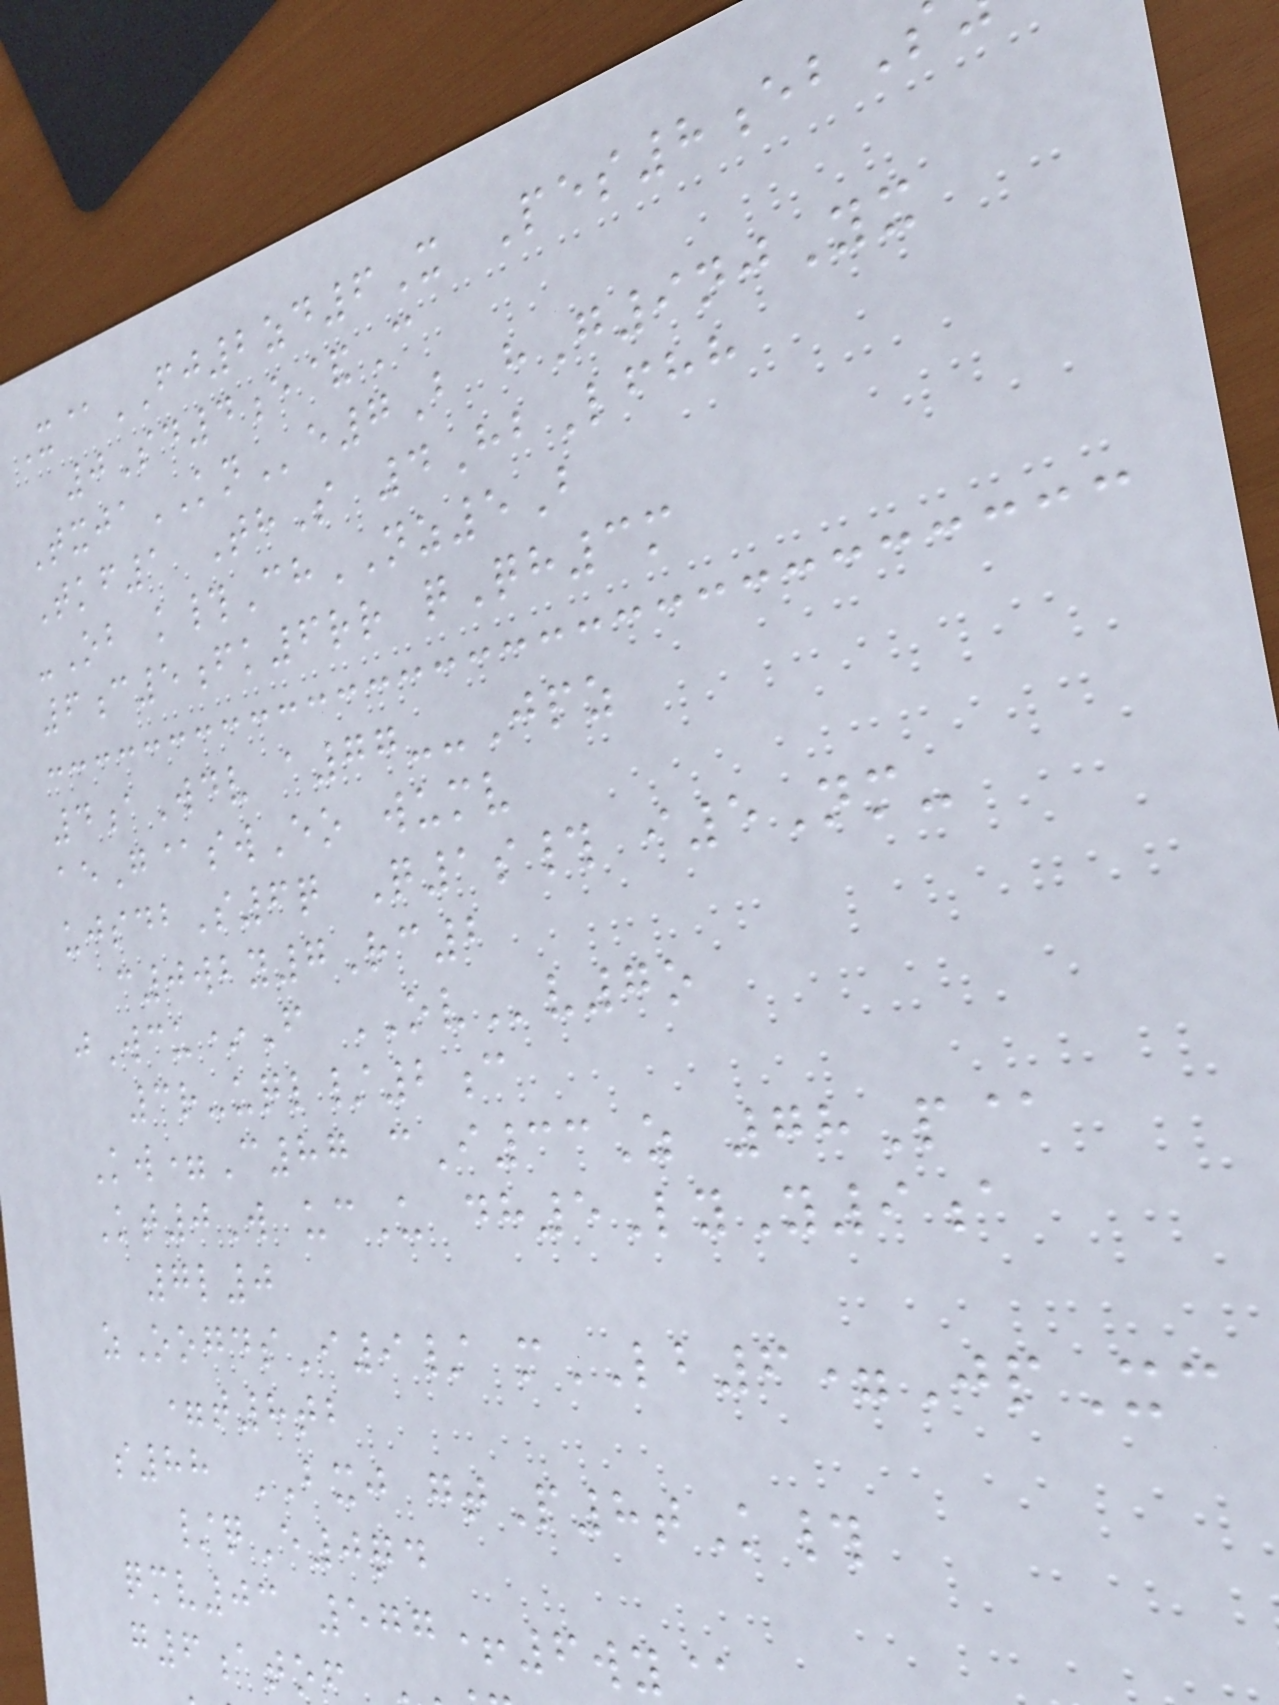X@FJ2zd6X Pes8eb
0Sd4e&C
TxjaKNe7B hG9njYx
Tkf1 ThS 4HbLfhh
-Ob k#ChNZ5B
6c5fk6rr qQh3m
4aWdv a77--Jpz
aeG@swEo wumv
ujsdbS6q Q1s# i5Nm-
c0wby7Rc2
jWcu*F OVv7o
3r-uql/2c
Kw=C87 cI33Z 78P@
Kt0W ucU dh5LyY9a
7l0
zOogdsI9/ mLB6=JpXc
=t8tb
s88 BXJ gtP8tK#
/qE0qd
qmv03 577+6wy
g6atof
